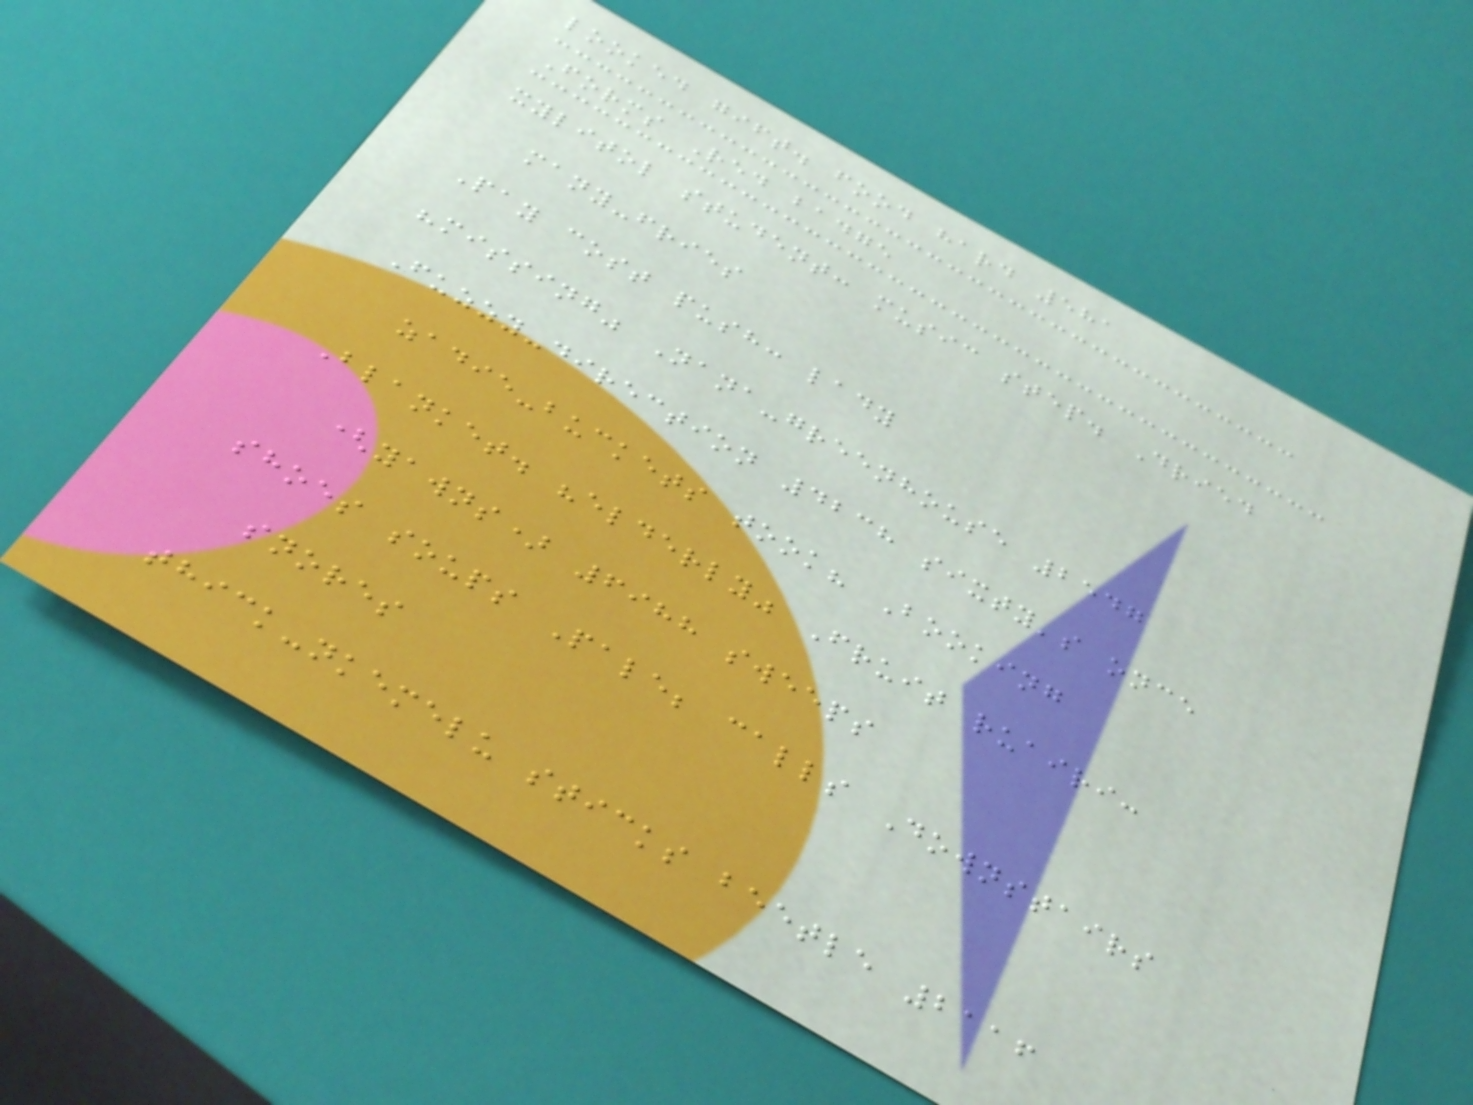looked gift. food hard 581
Forms Red badge
xylitol student: music step. Dried
many-fries
Pay cost push: lady
"missing" Nana-greenhouse 2547
Fuzzy-direction 4238 sixty's once
zadie-buckets took? Booking
Blanket. "elderly" Fruit ruairi:
(yawns) 6988 sweeps
shoes soups Pale; calls Downstairs
snores
thick-nkemelu sticks beetle 2116
